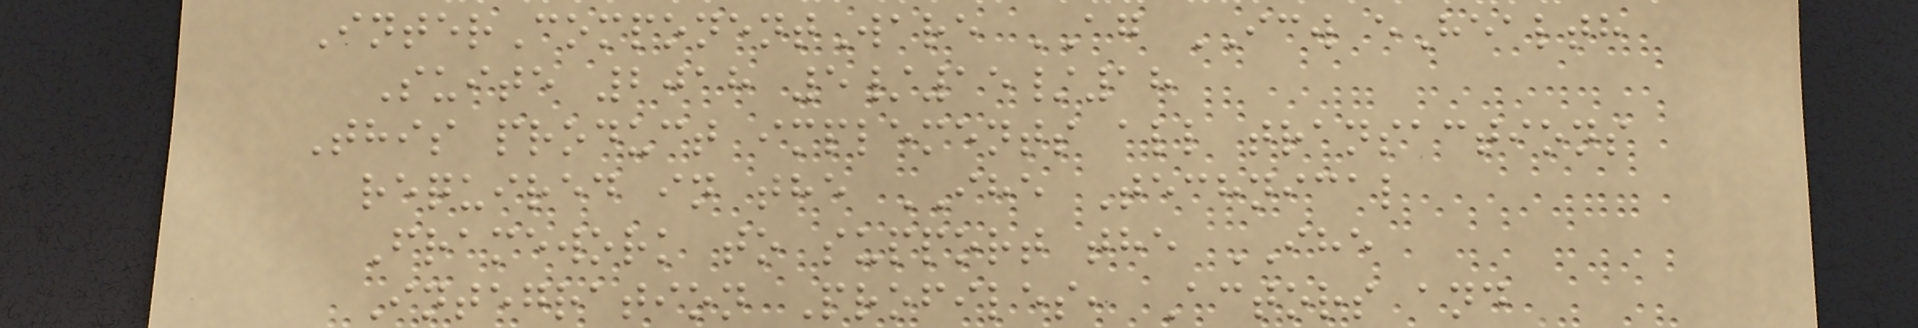InterComponentWare AG ICW eHealth
Suite 2018 5/15/18
This product implements all transactions
required in the IHE Technical
Framework to support the IHE
Integration Profiles, Actors and
